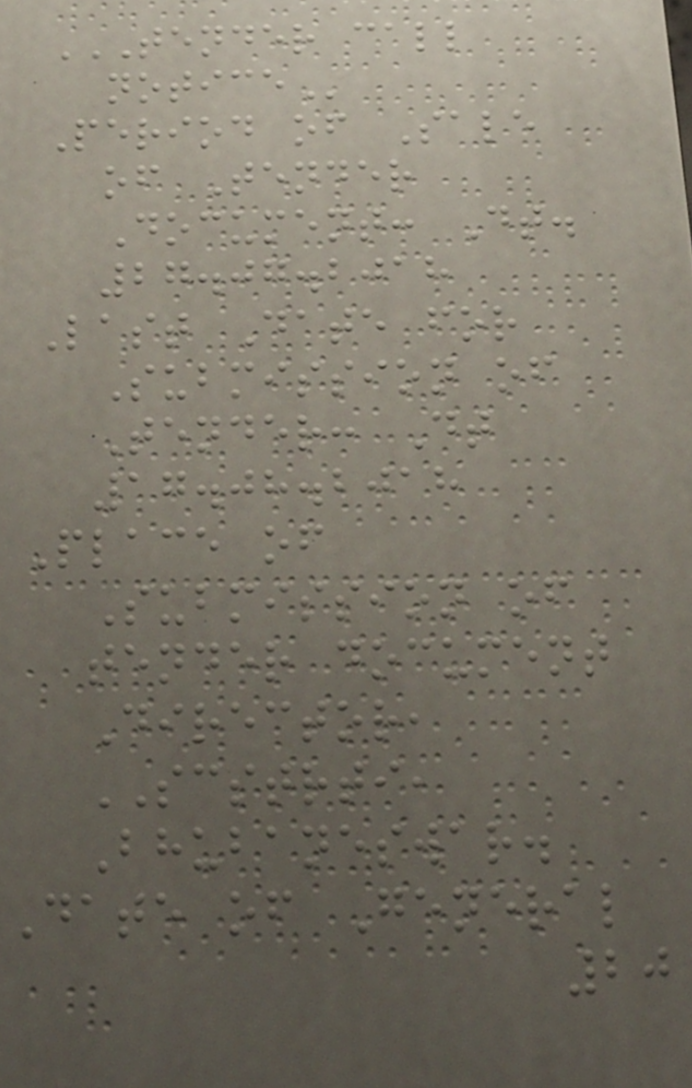TENDER CALL
NOTICE
Period of Sale
of Tender
Document: Dt.
27.07.2018
Last Date for
Submission of
Tender: Dt
17.08.2018
Place of
Submission of
tender document
Director,
SCSTRTI,
Bhubaneswar.
Date of General
20
